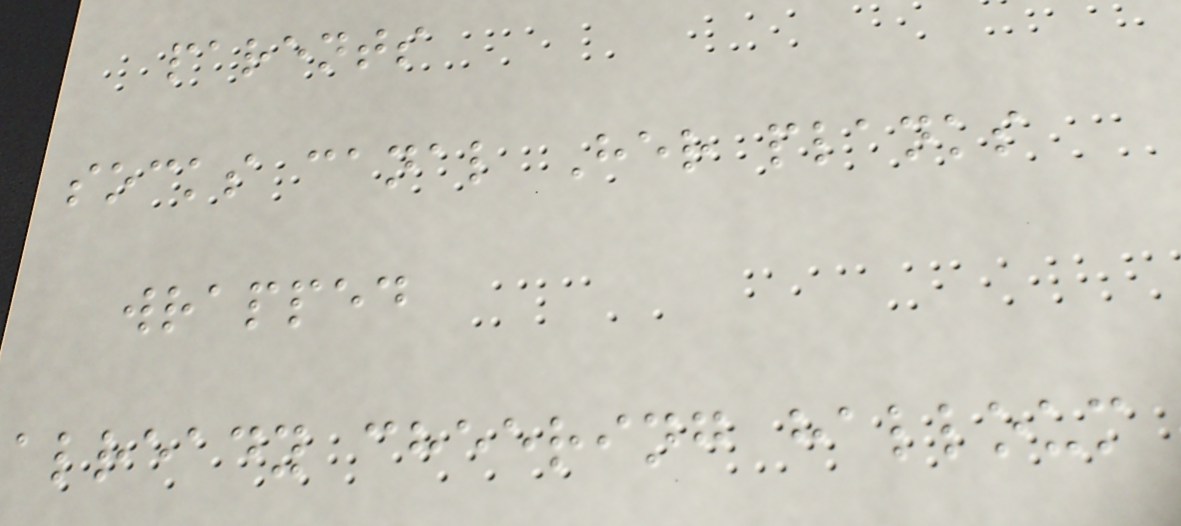parents
socks canal Her planks
wrapped
already cheering halloum
